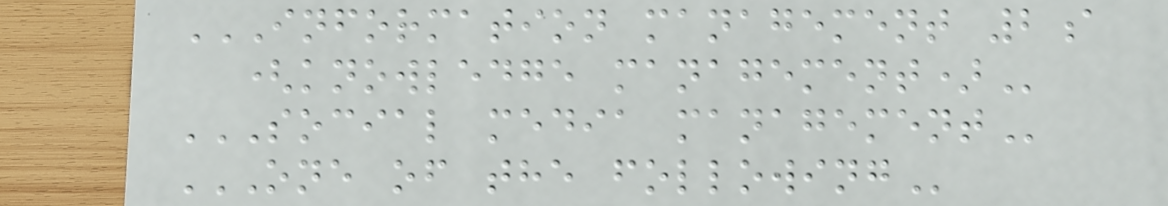INFORMATION MANAGEMENT 2A
(KNOWLEDGE MANAGEMENT)
SOCIAL MEDIA MANAGEMENT
ONE OF THE FOLLOWING
